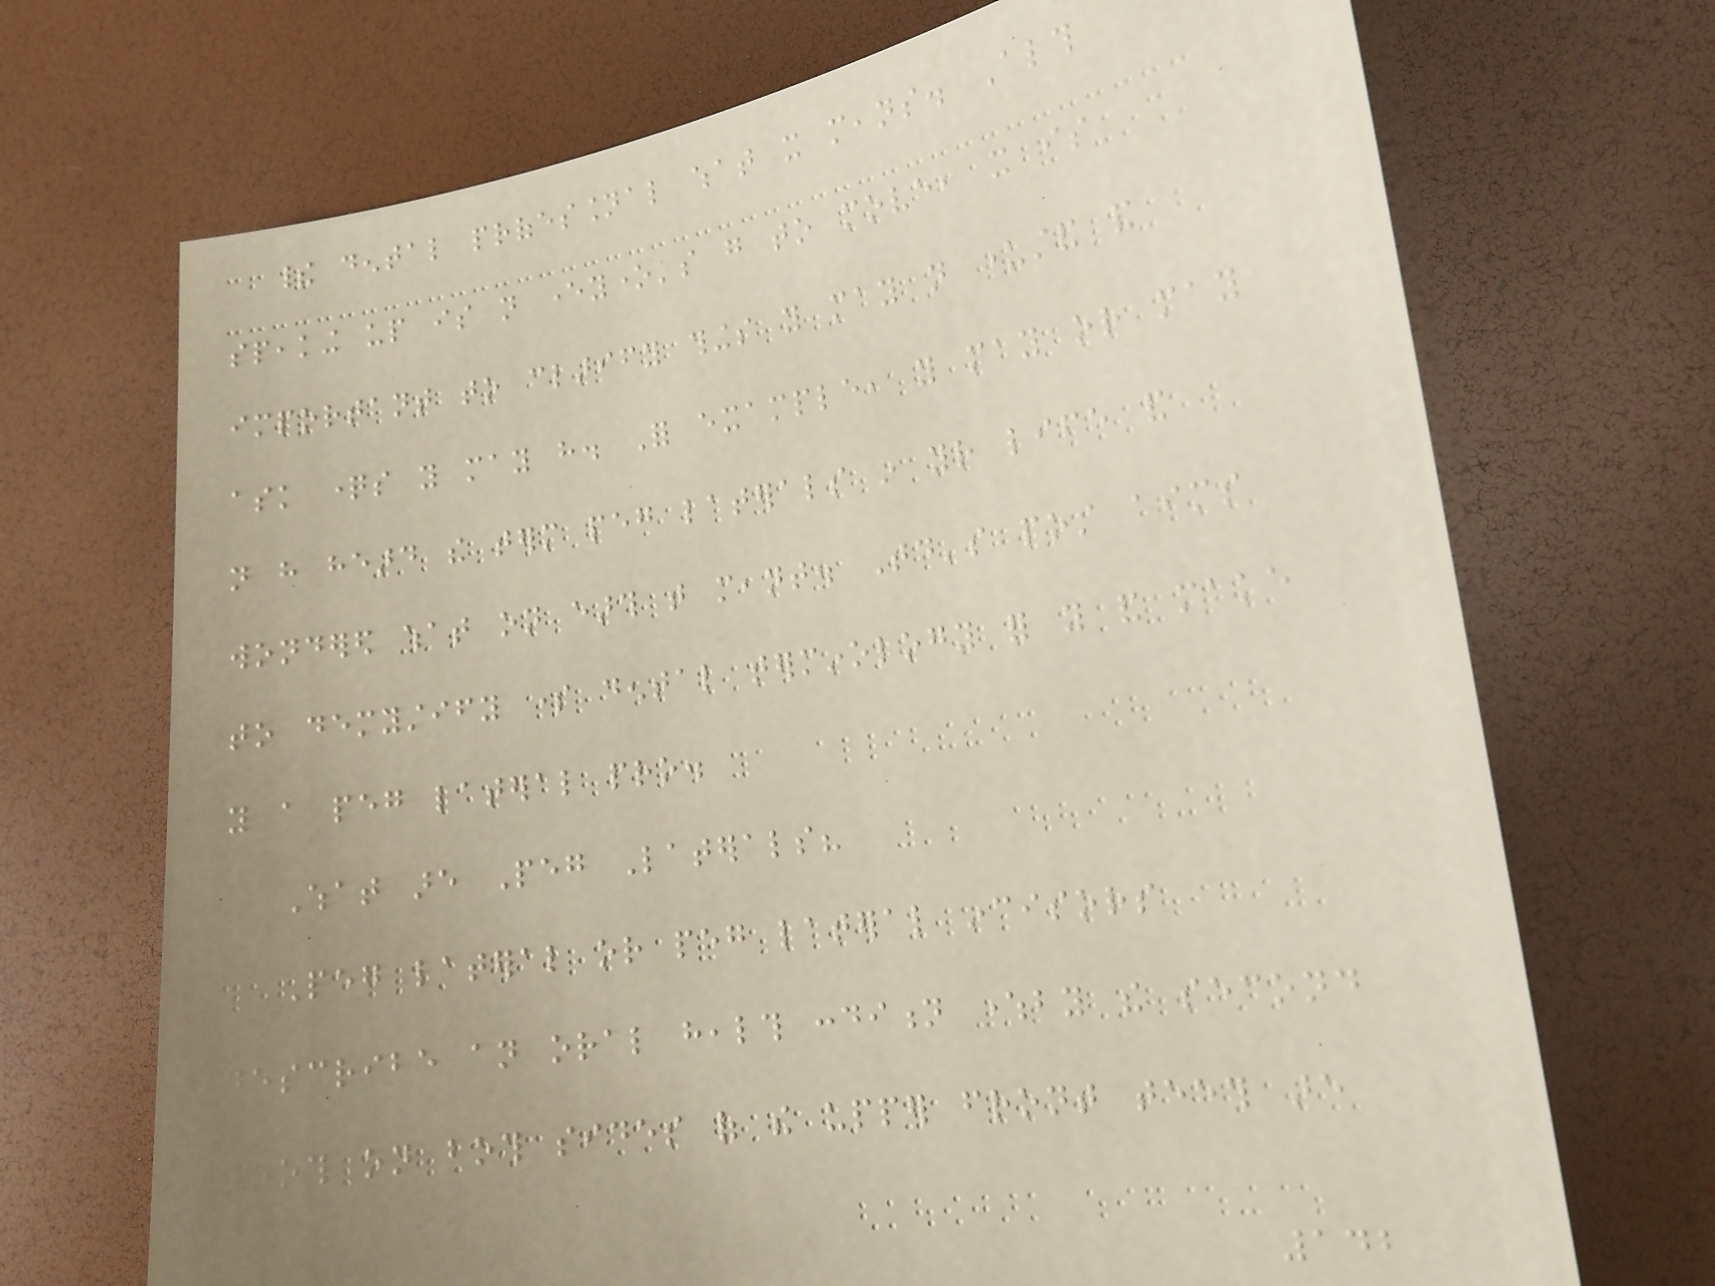their dental professional what it means. Although
speaking up is not everyone's go to move, it is
important to clarify things you may not understand and
ask questions you may have. For example, you may or may
not have heard the term peg laterals in your life and
wondered what on earth that meant. Today's post aims
to demystify some dental terminology for you and make
you a peg lateral pro.
What are Peg Laterals?
Peg lateral or peg lateral incisors
describe an oral health condition whereby the second
tooth on both sides of the upper front teeth are
142
